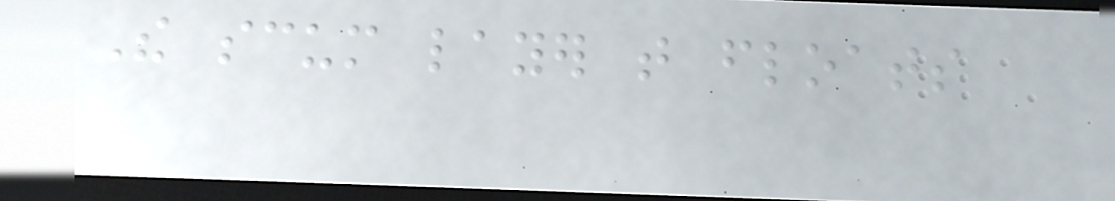The scum layer that floats
